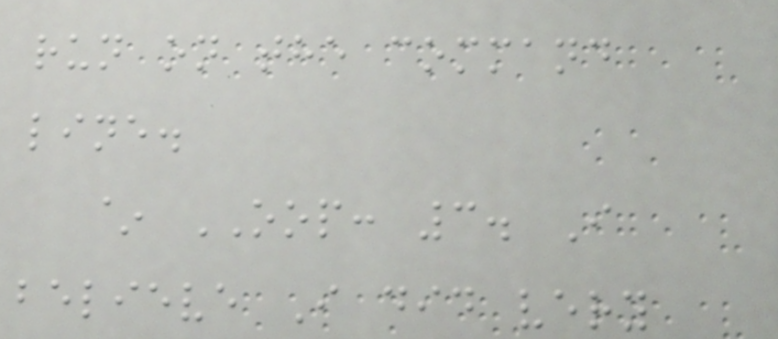run on the command
line.
~ OOP: 3. I
believe I did very
